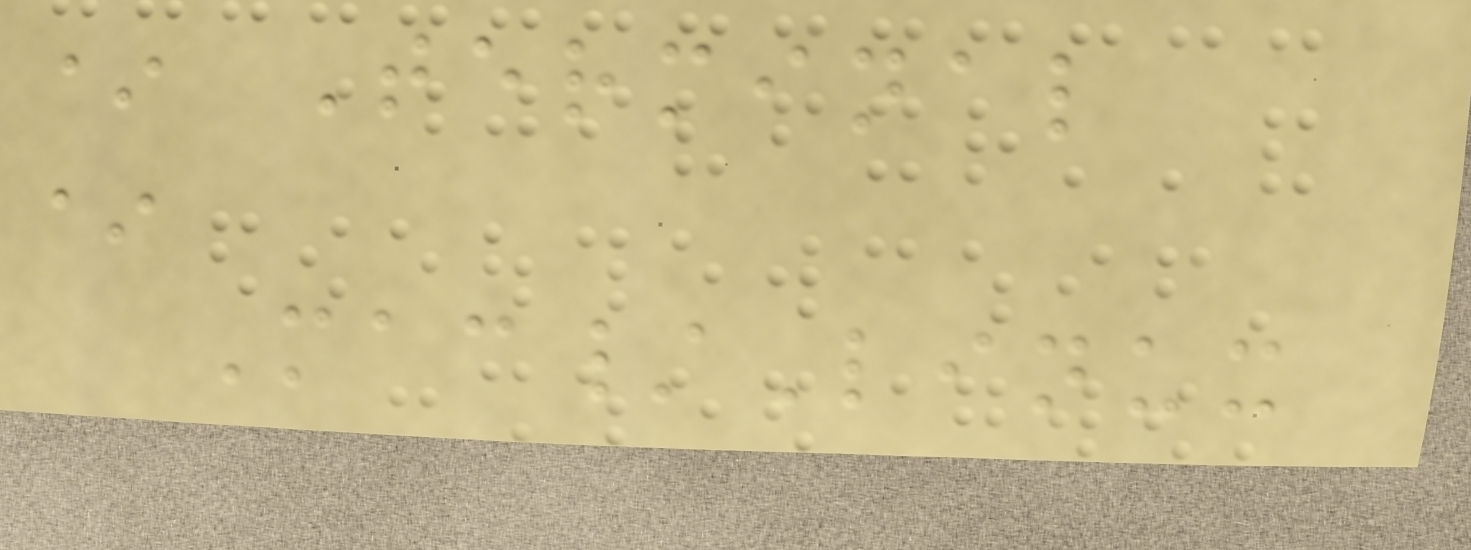* Terminal
*
Mac/Linux
